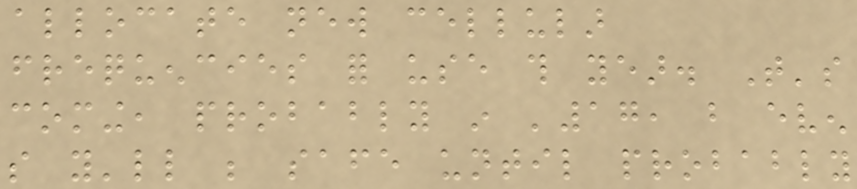allocate new cellular
frequencies for use this year. That's
coming, probably in '17, but even
so you'll be safe until probably
